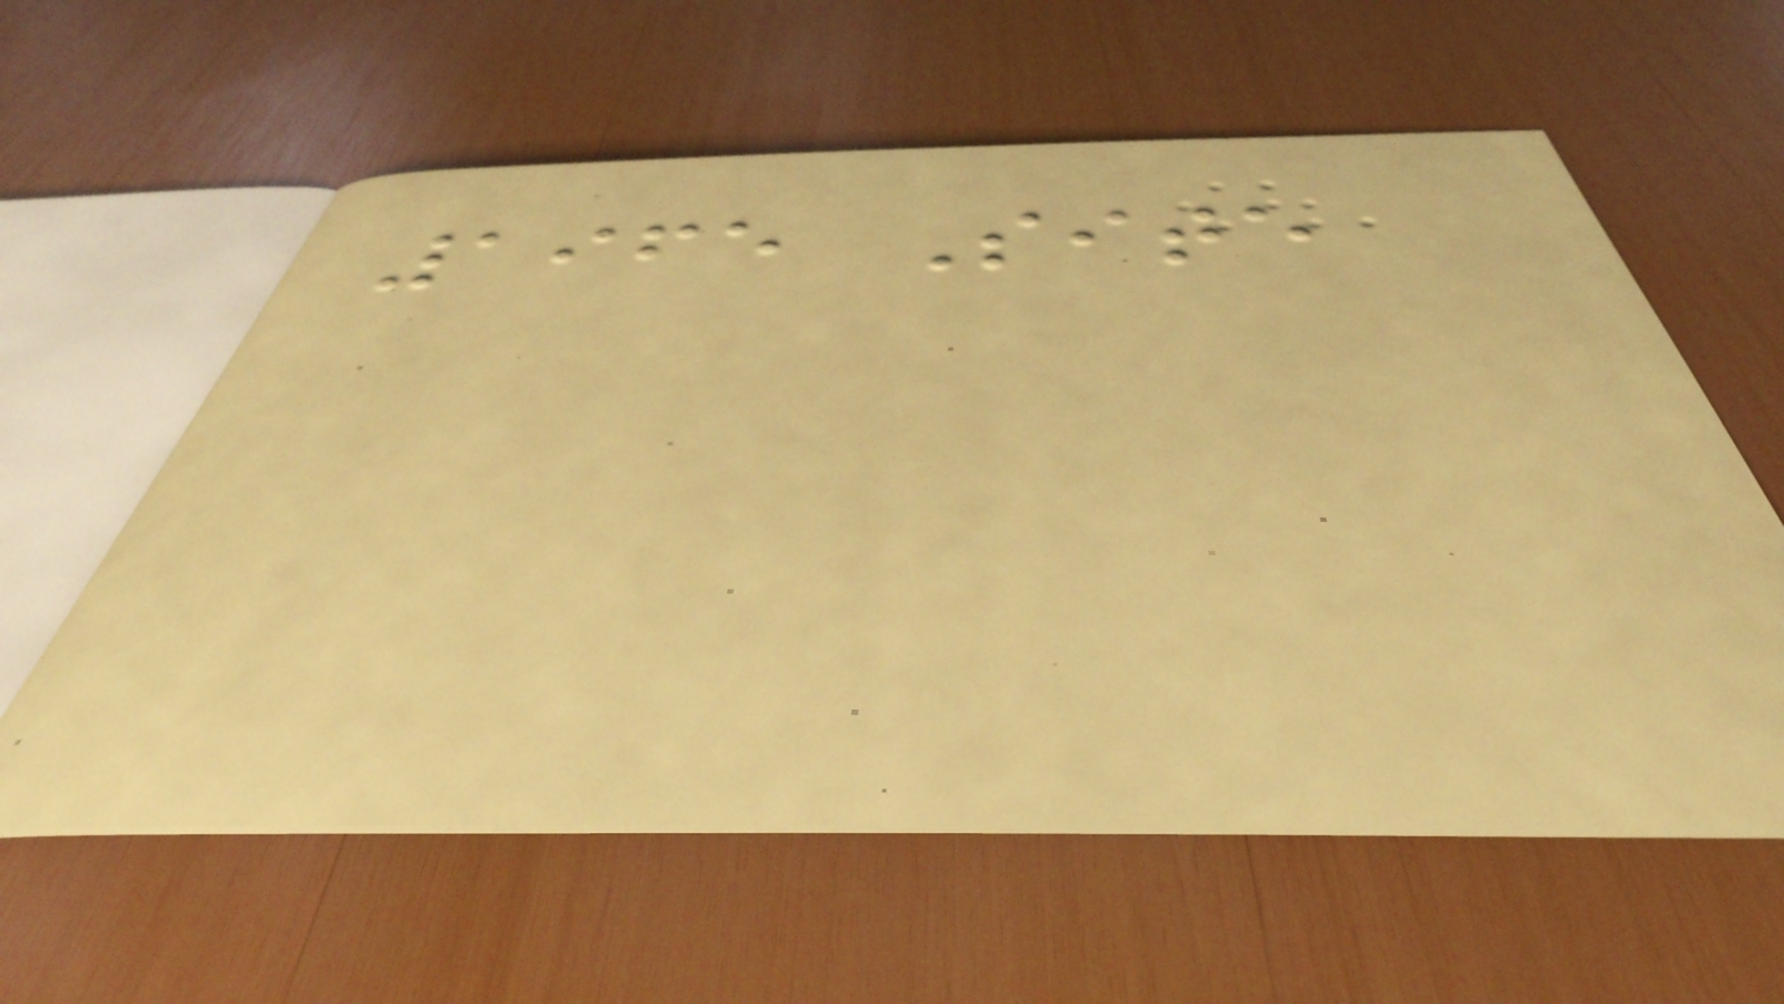1965 Site
